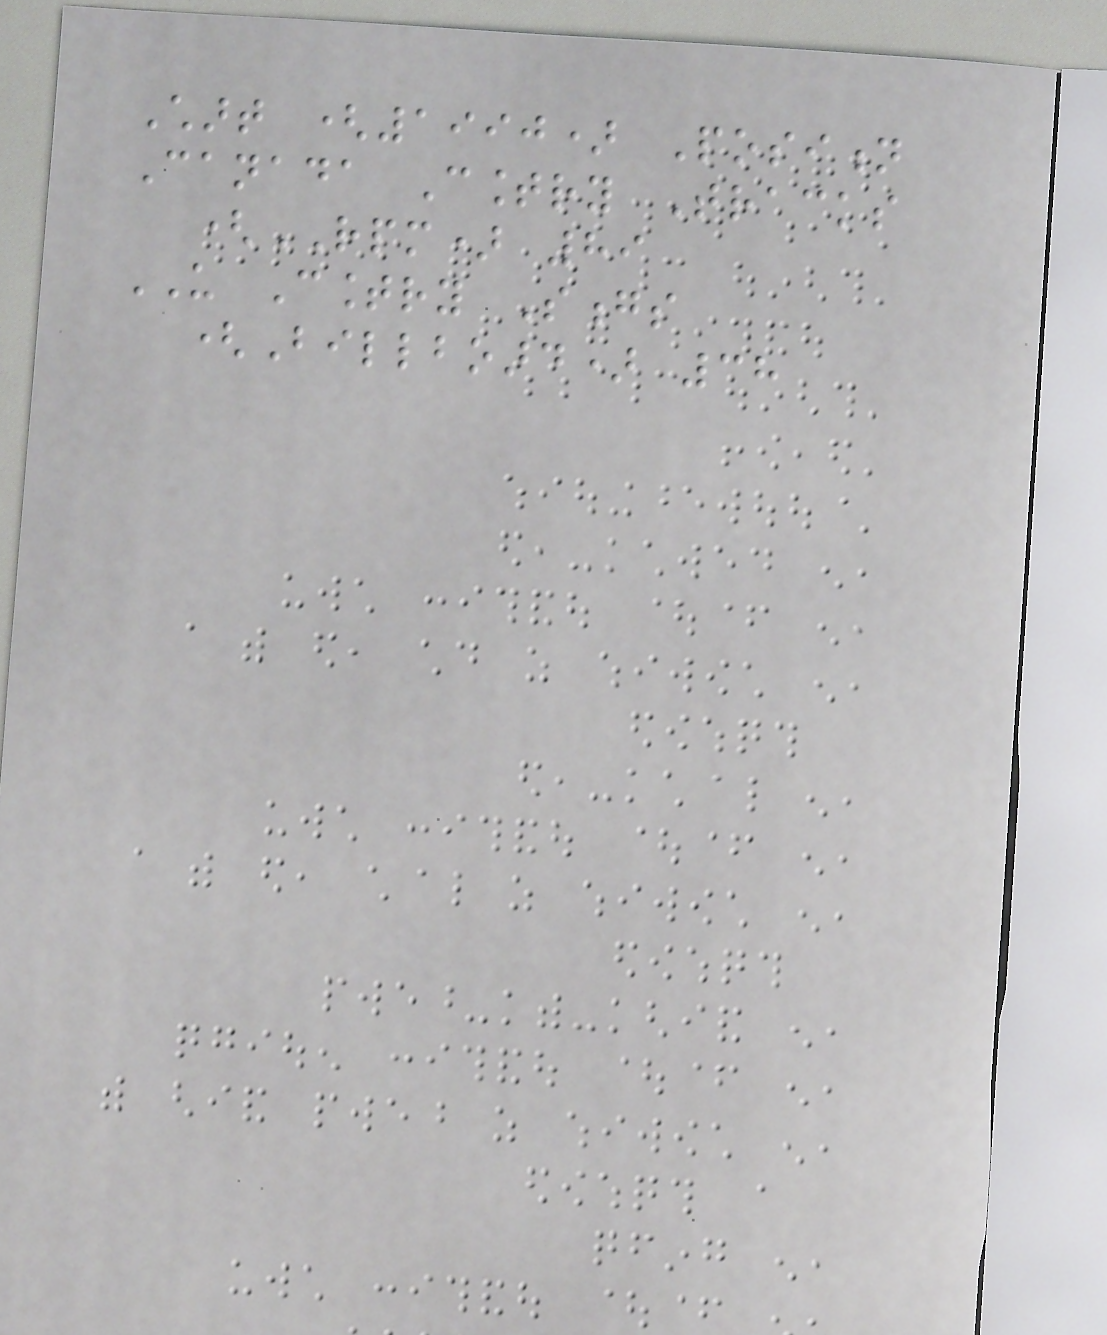Chart (1990) Position
Canada Country Tracks
(RPM) 89
US Country Songs
(Billboard) 38
